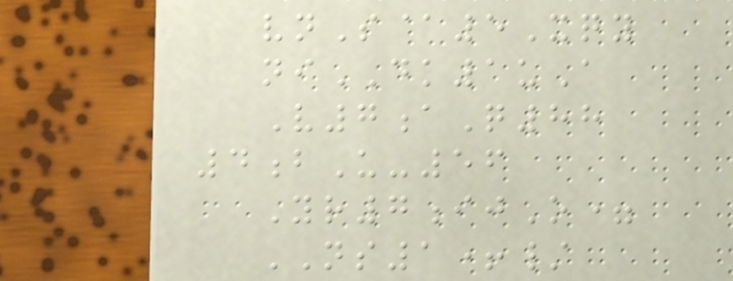vnS@5Xqy
niDK1uA
V7aQ88
4bU-56
Yr7ijO=
NS1+/
